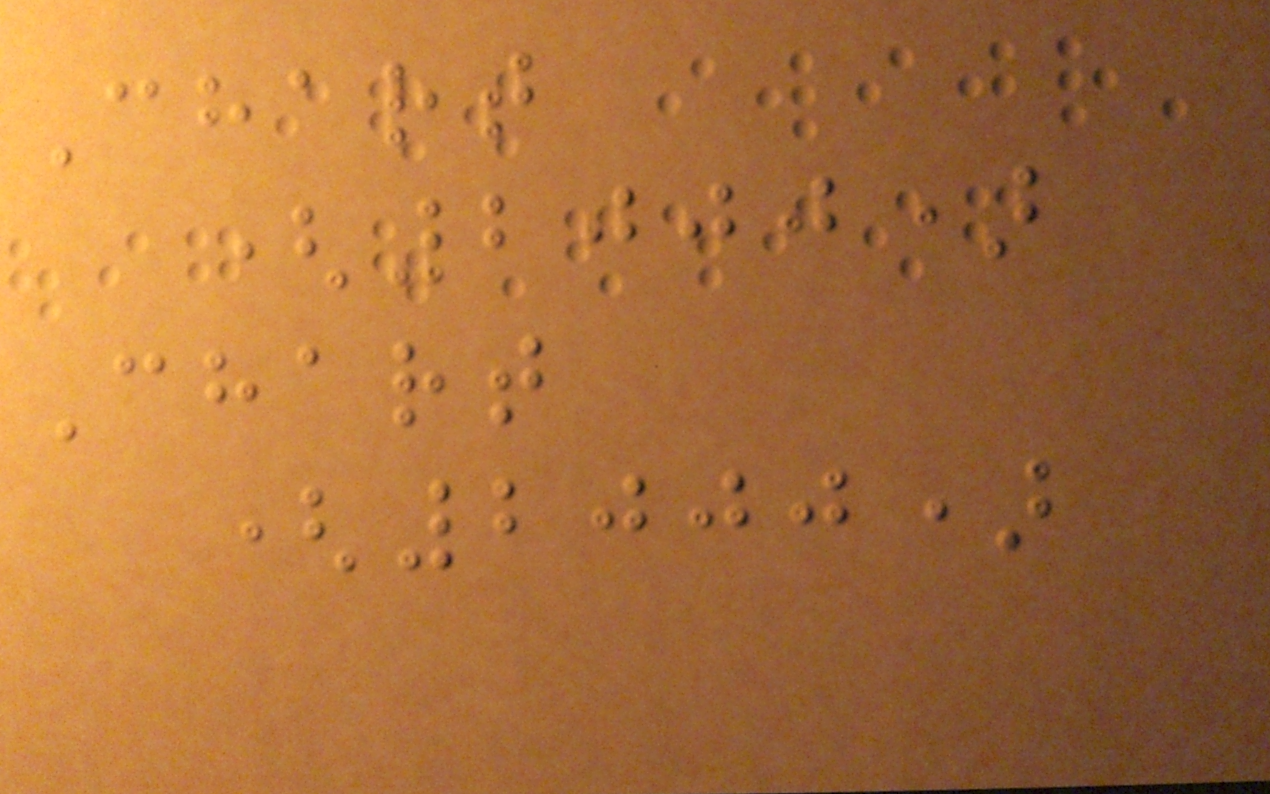Chart
(2000)
Chart
(2000)
